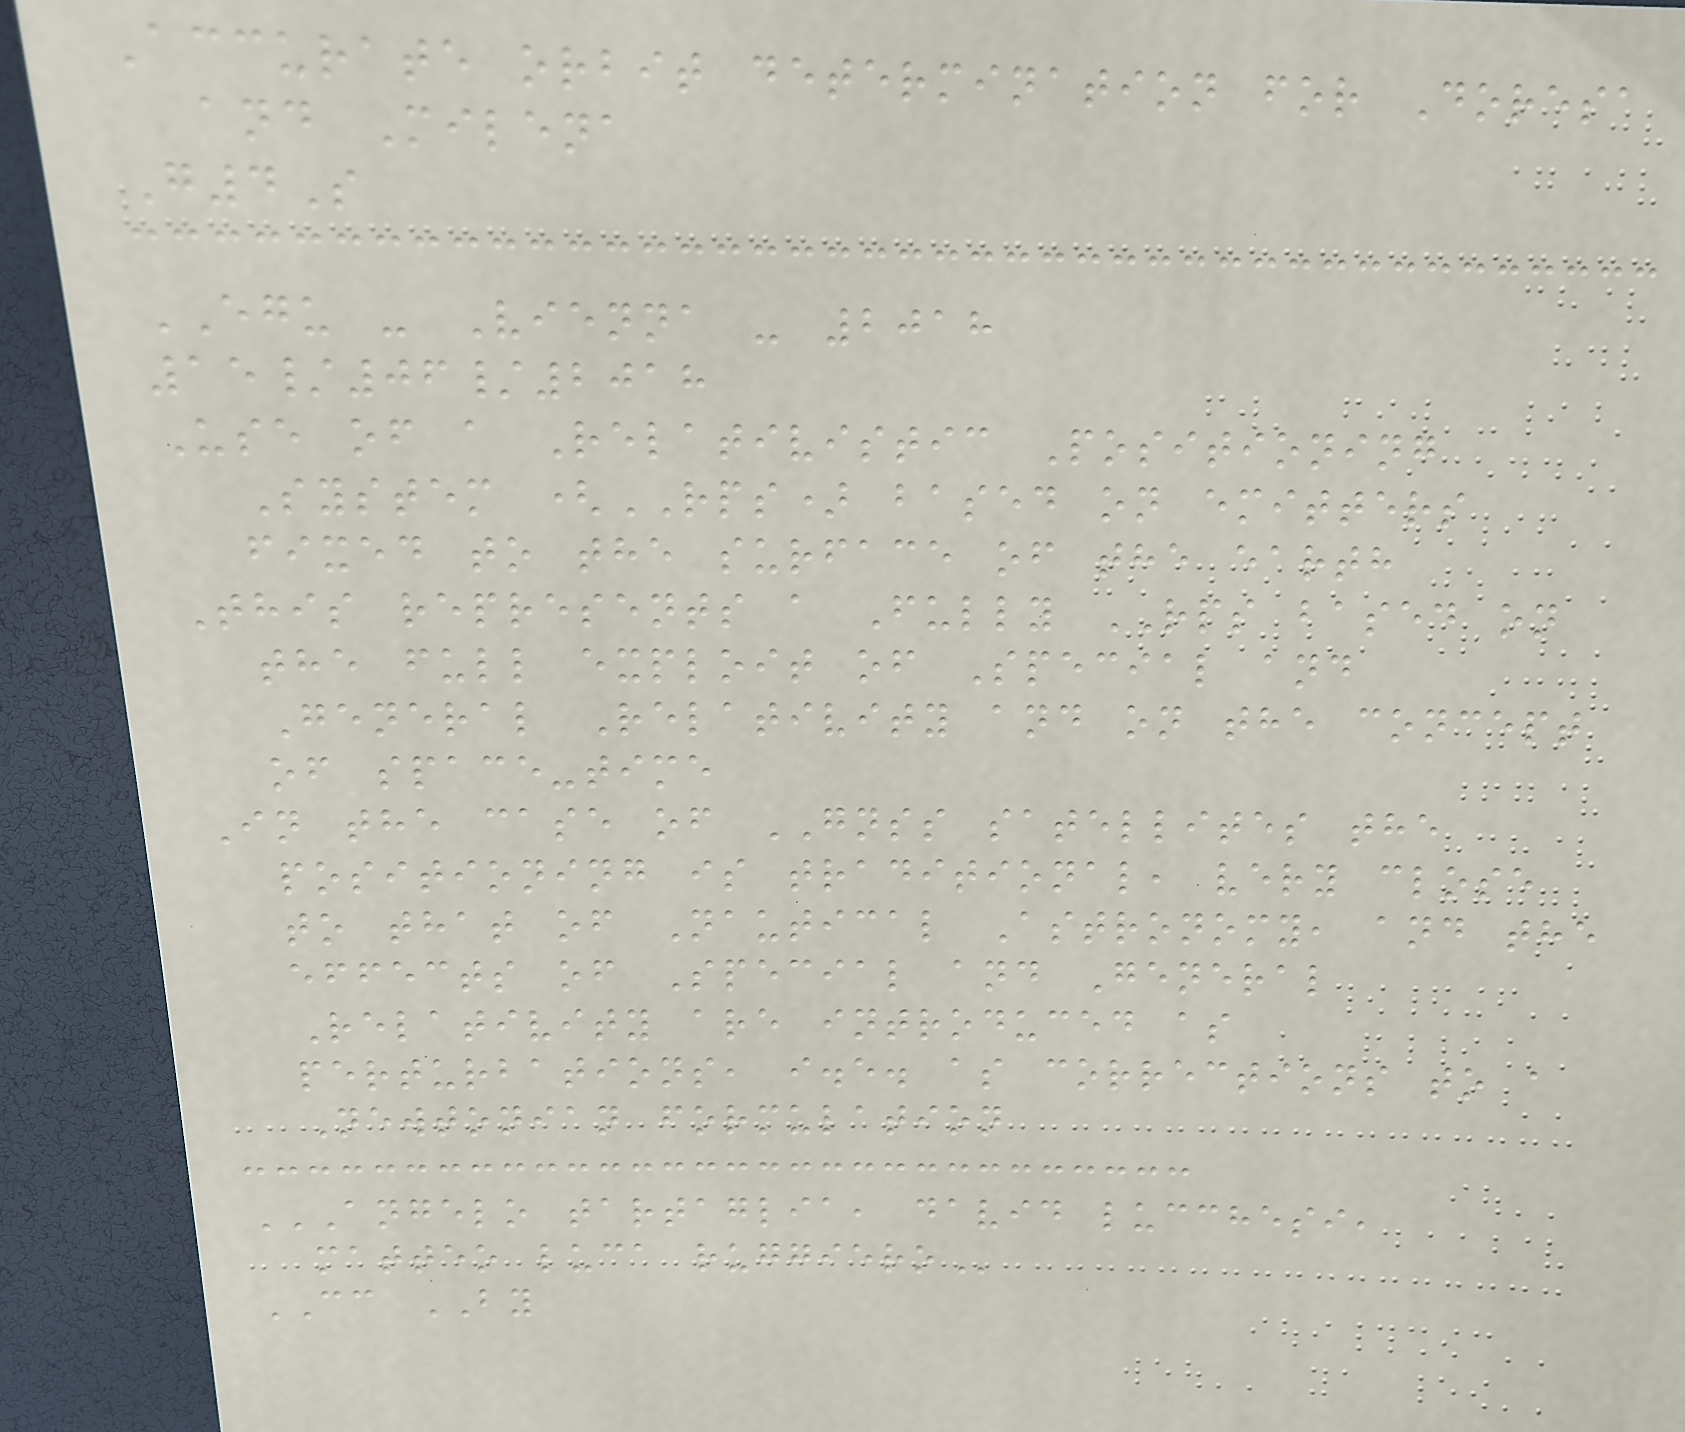Accurate orbit determination for Doresa
and Milena
G4S
EGU - Vienna - 2018
15/06/2018
Use of a Relativistic Positioning
System (RPS) based on emitters
fixed to the surface of the earth
This represents a Fully RPS based on
the full exploit of Special and
General Relativity and on the concept
of space-time
In the case of GNSS satellites the
positioning is traditional, very close
to that of Nautical Astronomy, and the
effects of Special and General
Relativity are introduced as
perturbations, i.e. as corrections to a
Newtonian formulation
ANGELO TARTAGLIA, DAVID LUCCHESI,
MATTEO LUCA RUGGIERO
CC BY
